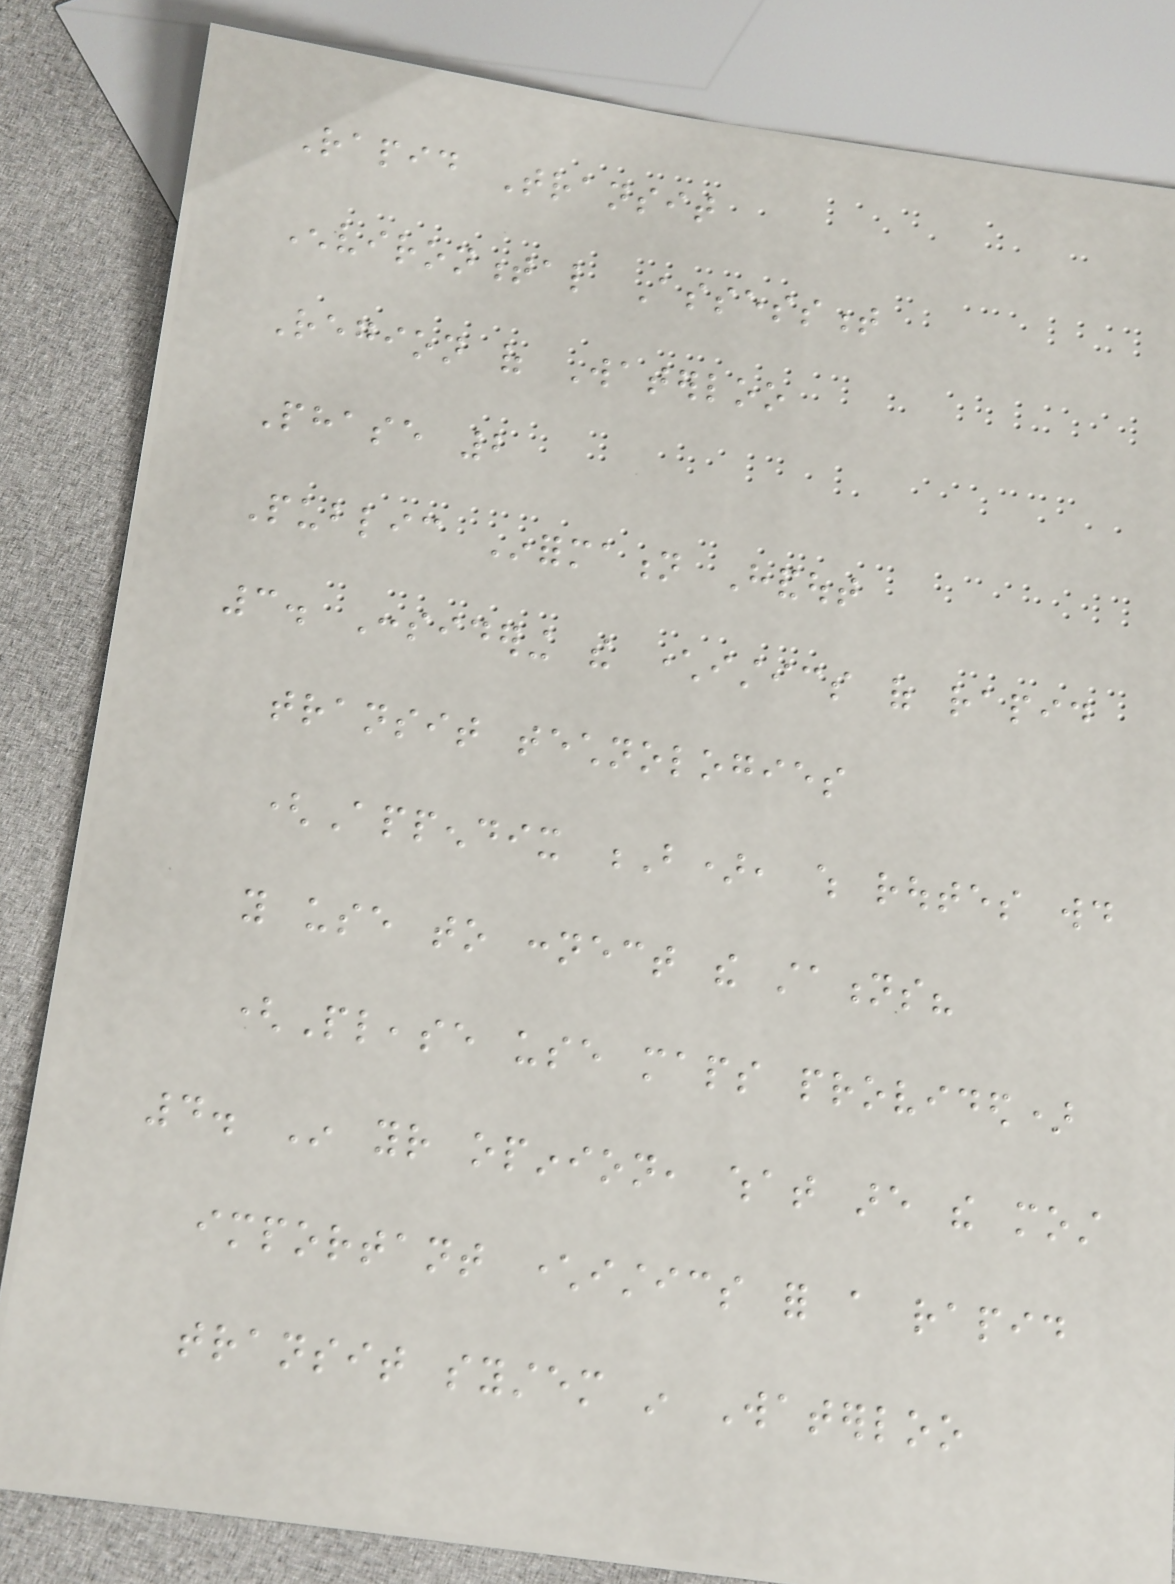Rapid Transit
Environmental Assessment
Region of Waterloo
Phase 2
Public Information Handout
3. Considering the characteristics of rapid
transit technologies
(Appendix B), which routes would
you use to connect the stations?
(Please use maps provided)
4. In your opinion, what are the most
important characteristics for a rapid
transit system in Waterloo
